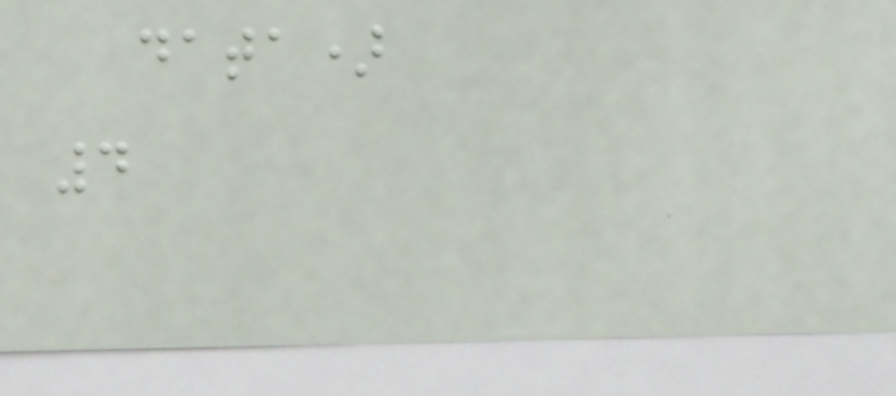data)
4
